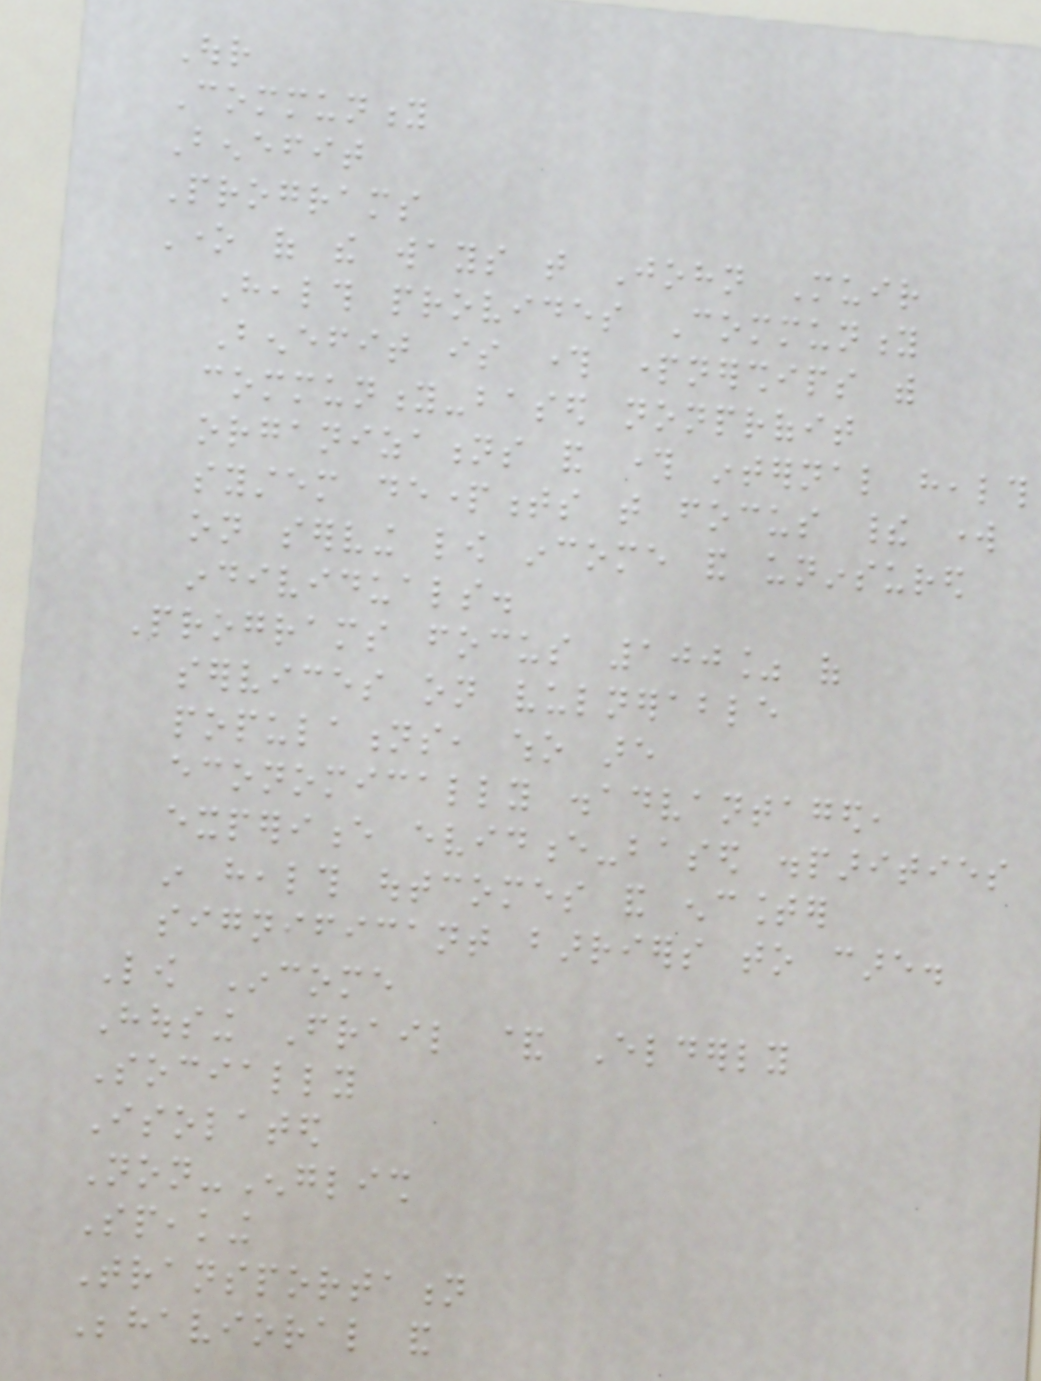Our
Community
Benefit
Programs
One of the ways that John Muir
Health provides Community
Benefit is through partnerships with
community-based nonprofit
organizations and through internal health
system departments that focus their work
on serving low income and uninsured
individuals.
Programs focus 100% of
services on vulnerable
populations, who are
economically disadvantaged,
experience evidence-based disparities
in health outcomes and encounter
significant barriers to care.
Low Income
Housing Frail & Elderly
Socially
Isolated
Non-English
Speaking
Transportation
Behavioral and
